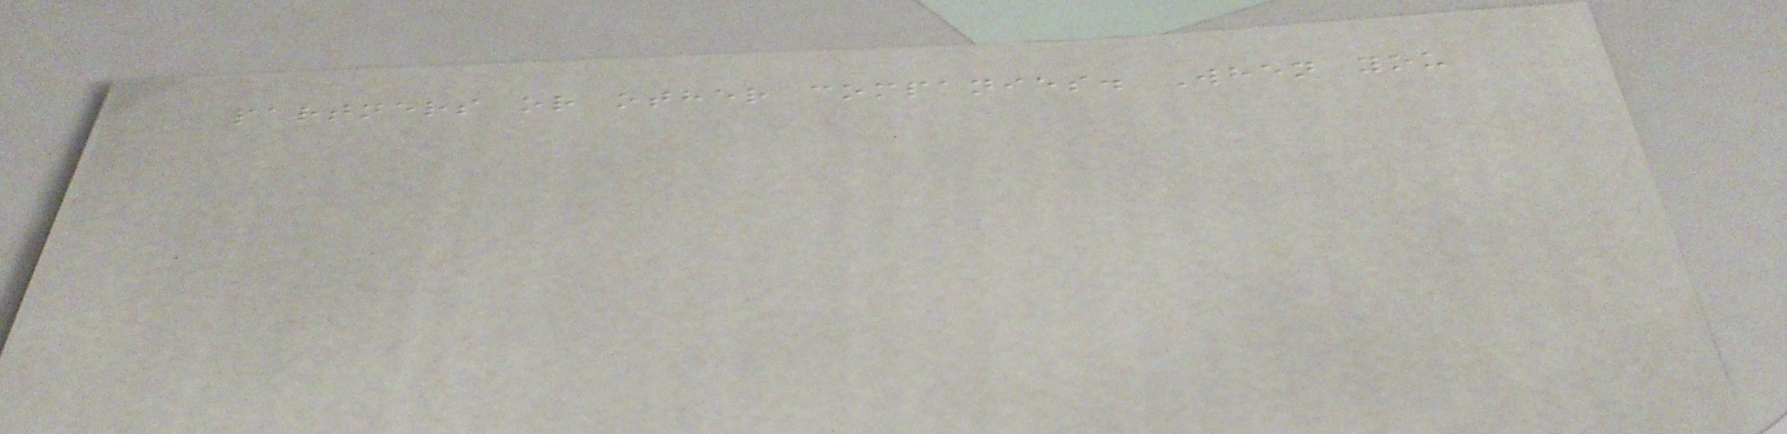partners or other companies. When you
